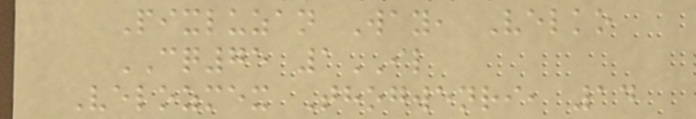Pixluzan Way, Velko
CQ75 1IL
Velozmex Thogwenri, 14
